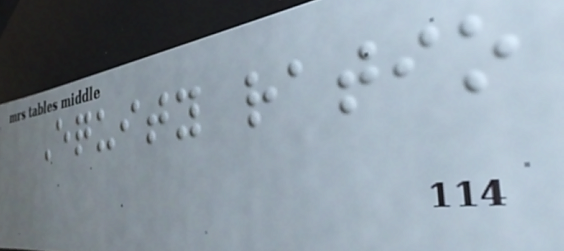Equity ratio
